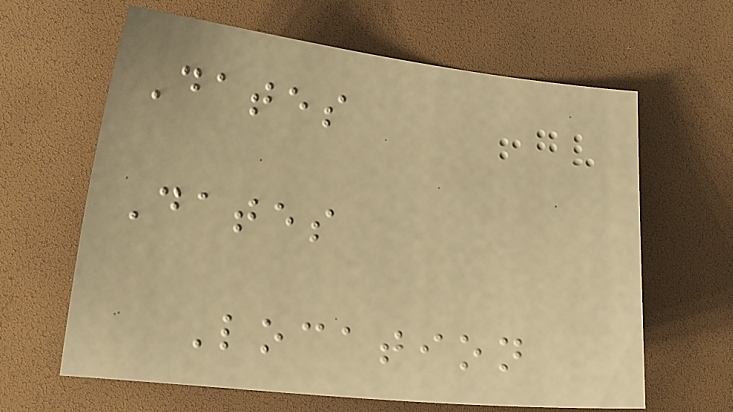Dates
Dates
Location
